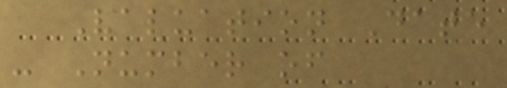Valuation Date
- Number of
